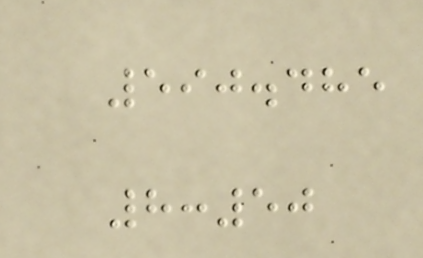590.485
8:50
